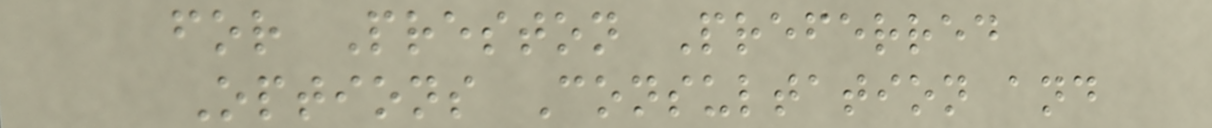for Preston Preferred
Options Consultation and
